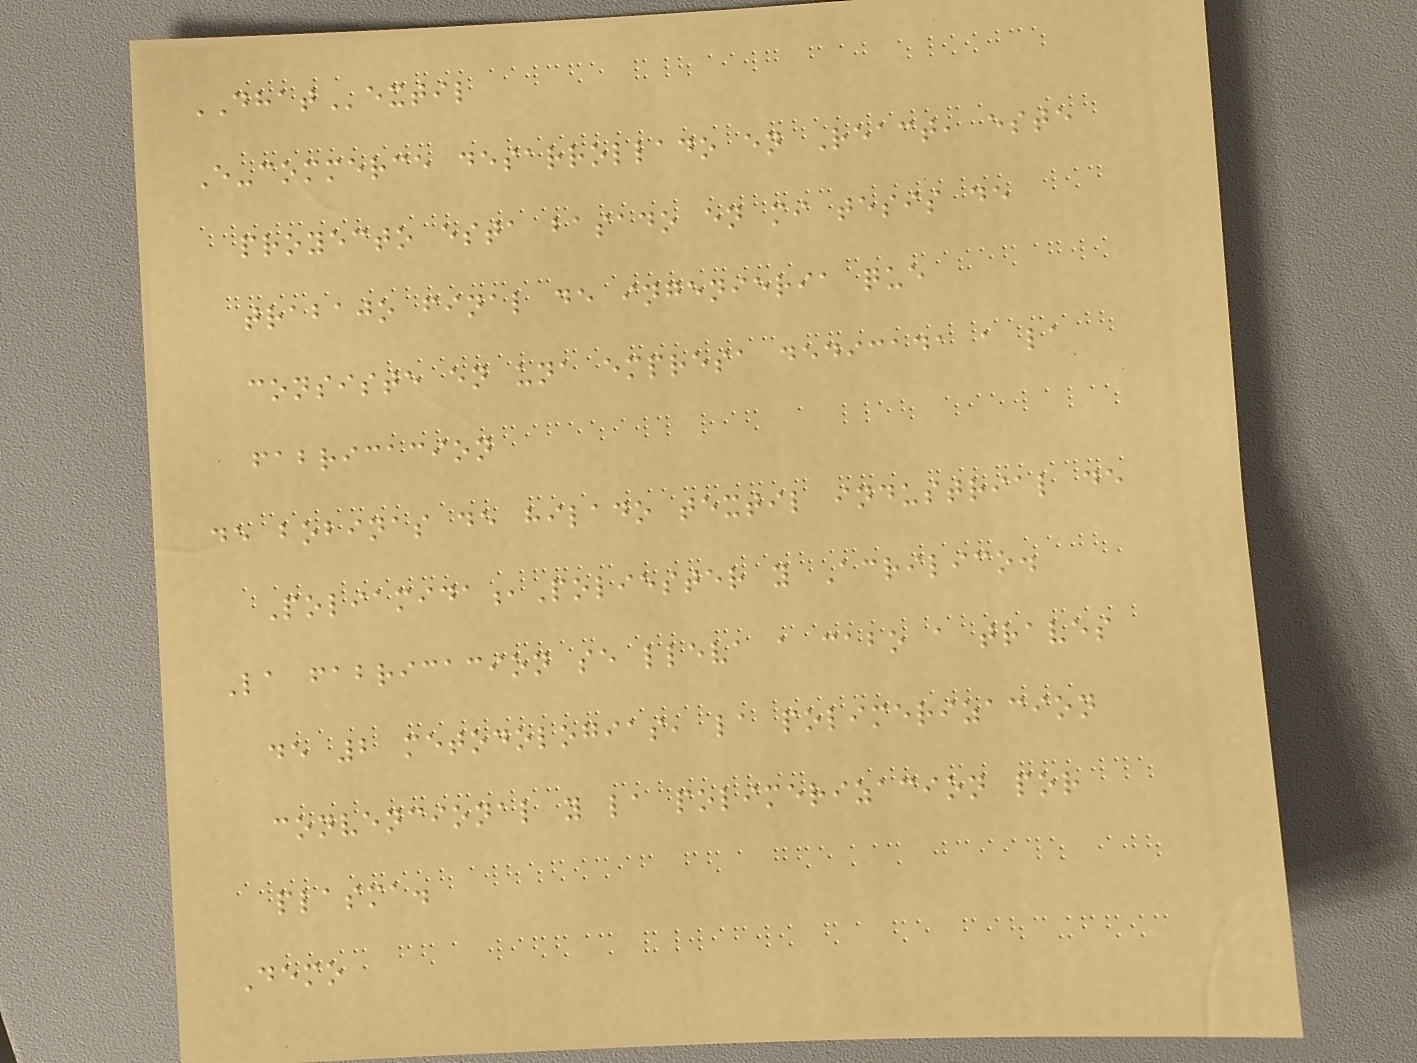DHATextil
E-commerce desarrollado en React, este
proyecto esta basado en mi tesis de
trabajo final de ingenieria que
consiste en una empresa dedicada a la
fabricacion
de bobinas de hilado textil industrial de
Poliamida,Poliester y Acrilico.
La fabricacion se lleva a cabo a traves
de 2 metodologias, la polimerizacion
convencional y la polimerizacion por
plasma.
Demo
